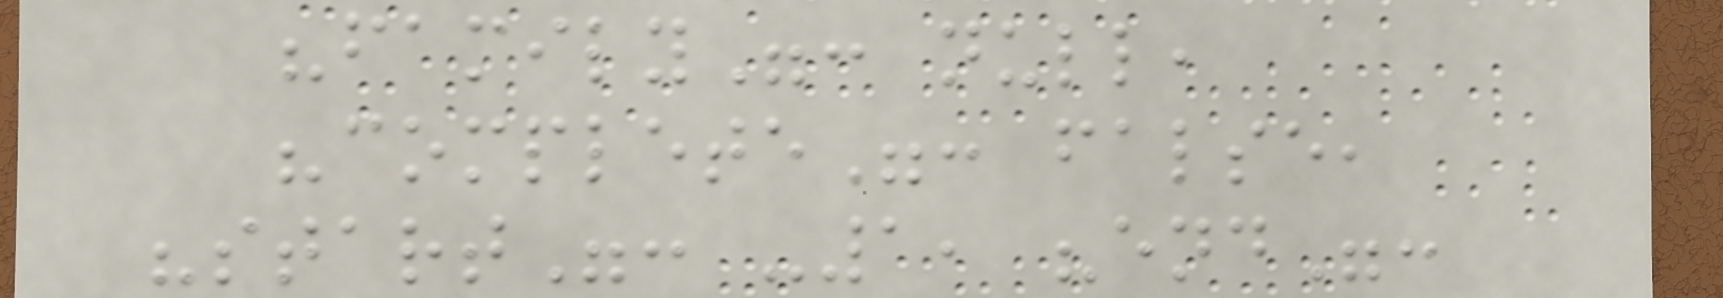"family": null,
"complete": false,
"start": -1, "end":
